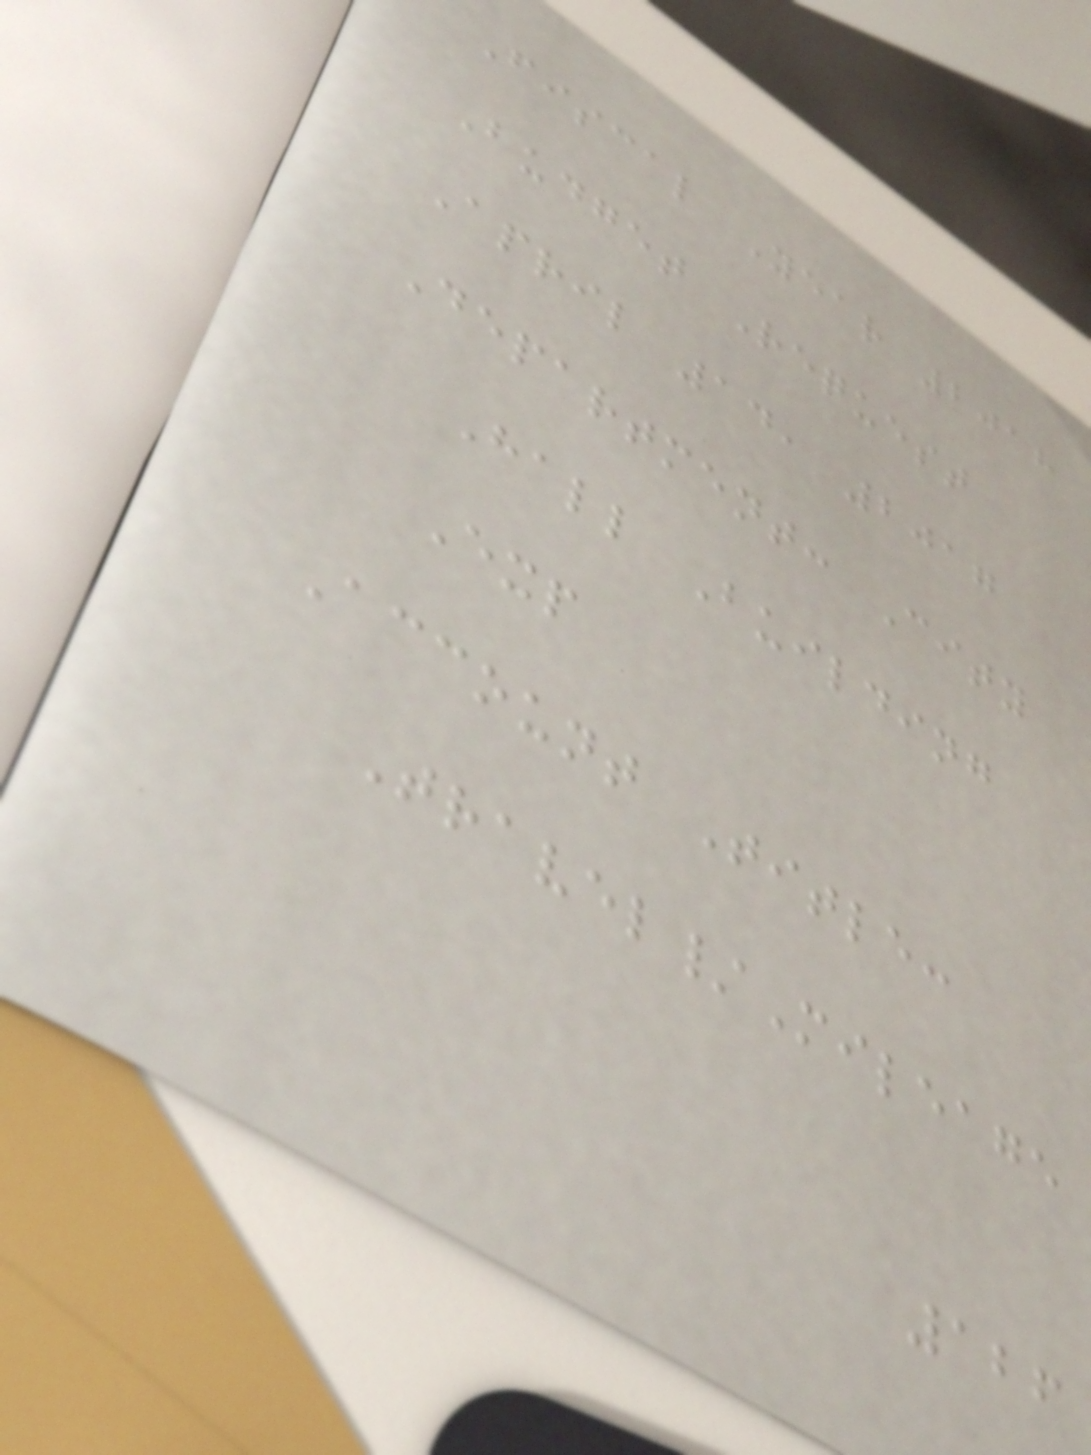Fiscal Year 2018
Budget Request
April 14, 2017
Department: City
Hall Building
Exp
Account Title:
Travel/Mileage
126
